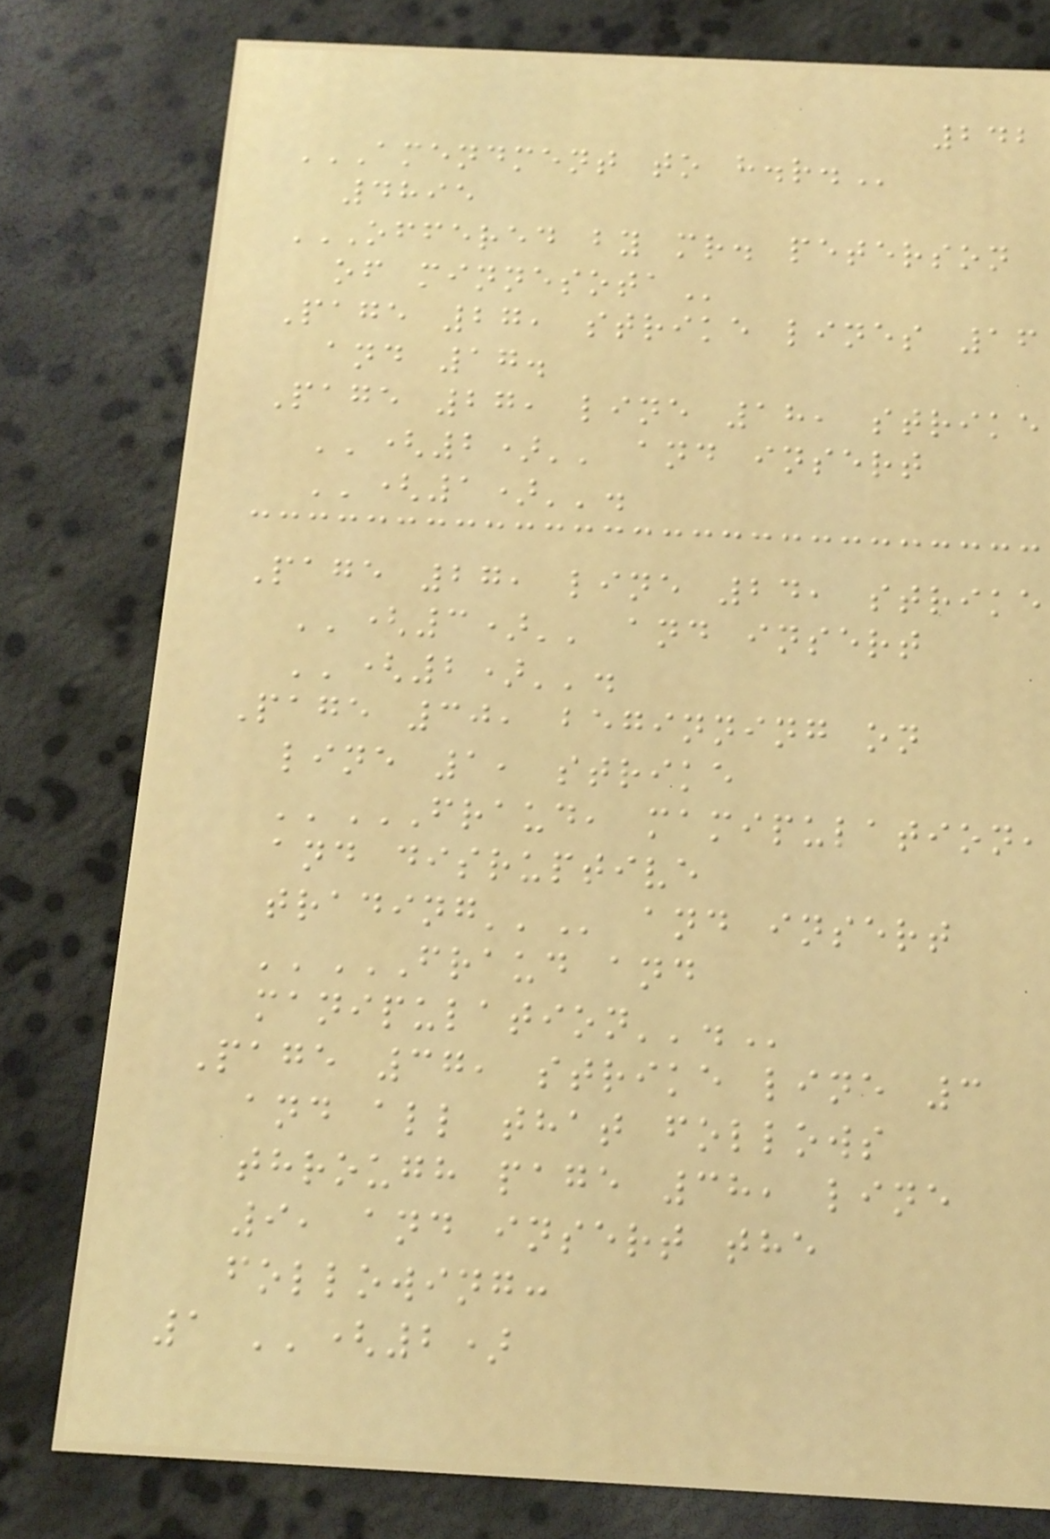242
AMENDMENT TO H.R.
4895
OFFERED BY MR. PETERSON
OF MINNESOTA
Page 27, strike lines 16
and 17.
Page 27, line 18, strike
''(2)'' and insert
''(1)''.
Page 27, line 24, strike
''(3)'' and insert
''(2)''.
Page 30, beginning on
line 1, strike
''FRAUD, MAMIPULATION,
AND DISRUPTIVE
TRADING'' and insert
''FRAUD AND
MANIPULATION''.
Page 37, strike line 3
and all that follows
through page 38, line
9, and insert the
following:
1 ''(2)
